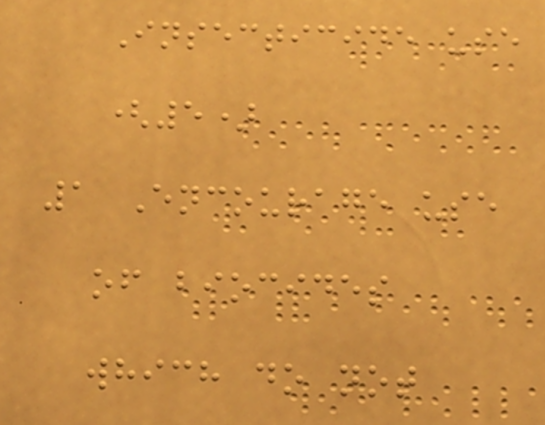Insecticide use
(5)
1 Encourage use
of biocides
which do not
